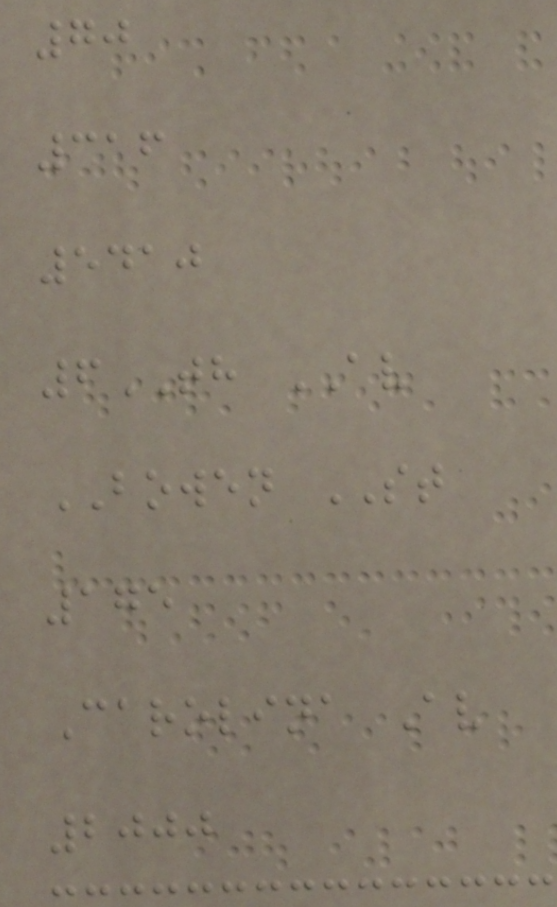70
316
5410
6TH AV
BOWEN ST
175
Carolina Av
2000
